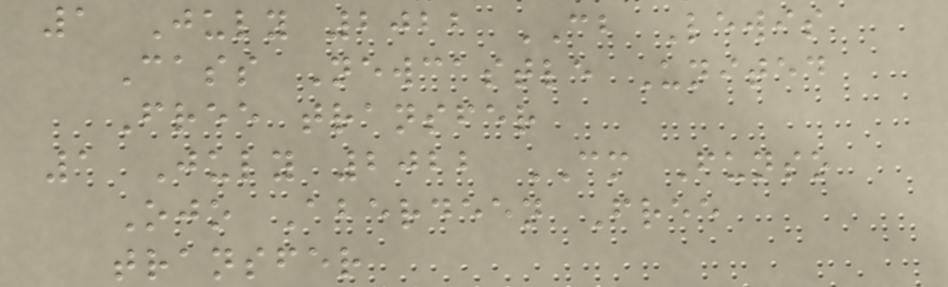1 July 2022 CB Lewis
Cass Newcastle United
Free transfer
1 July 2022 CM Funso
Ojo Aberdeen Free
transfer
